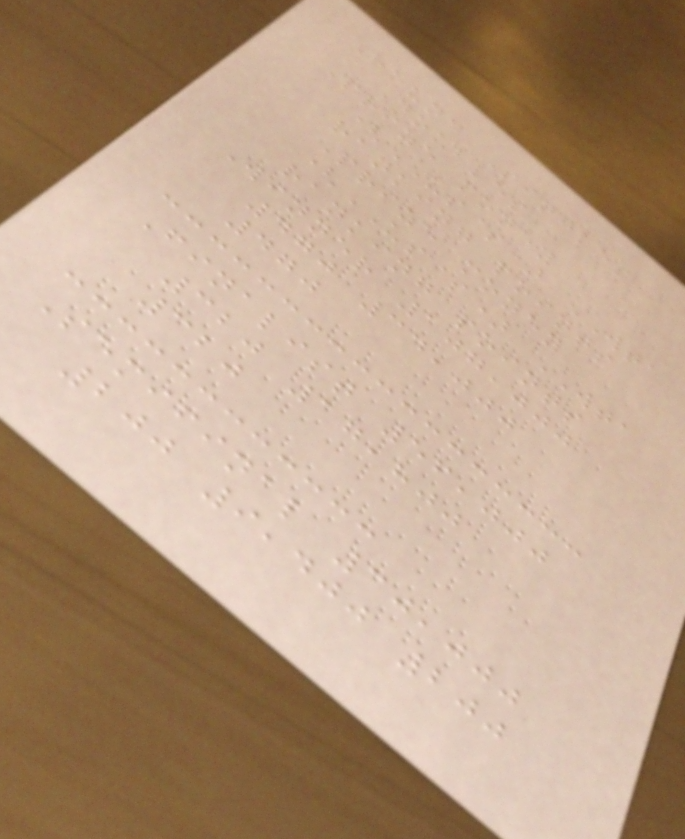Round Singles
Doubles
Prize money
(US$) WTA
ranking points
Prize money
(US$) WTA
ranking points
Winner 107,000
470 34,000
470
Finalist 56,000
320 17,800
320
Semifinal 30,000
200 9,400 200
